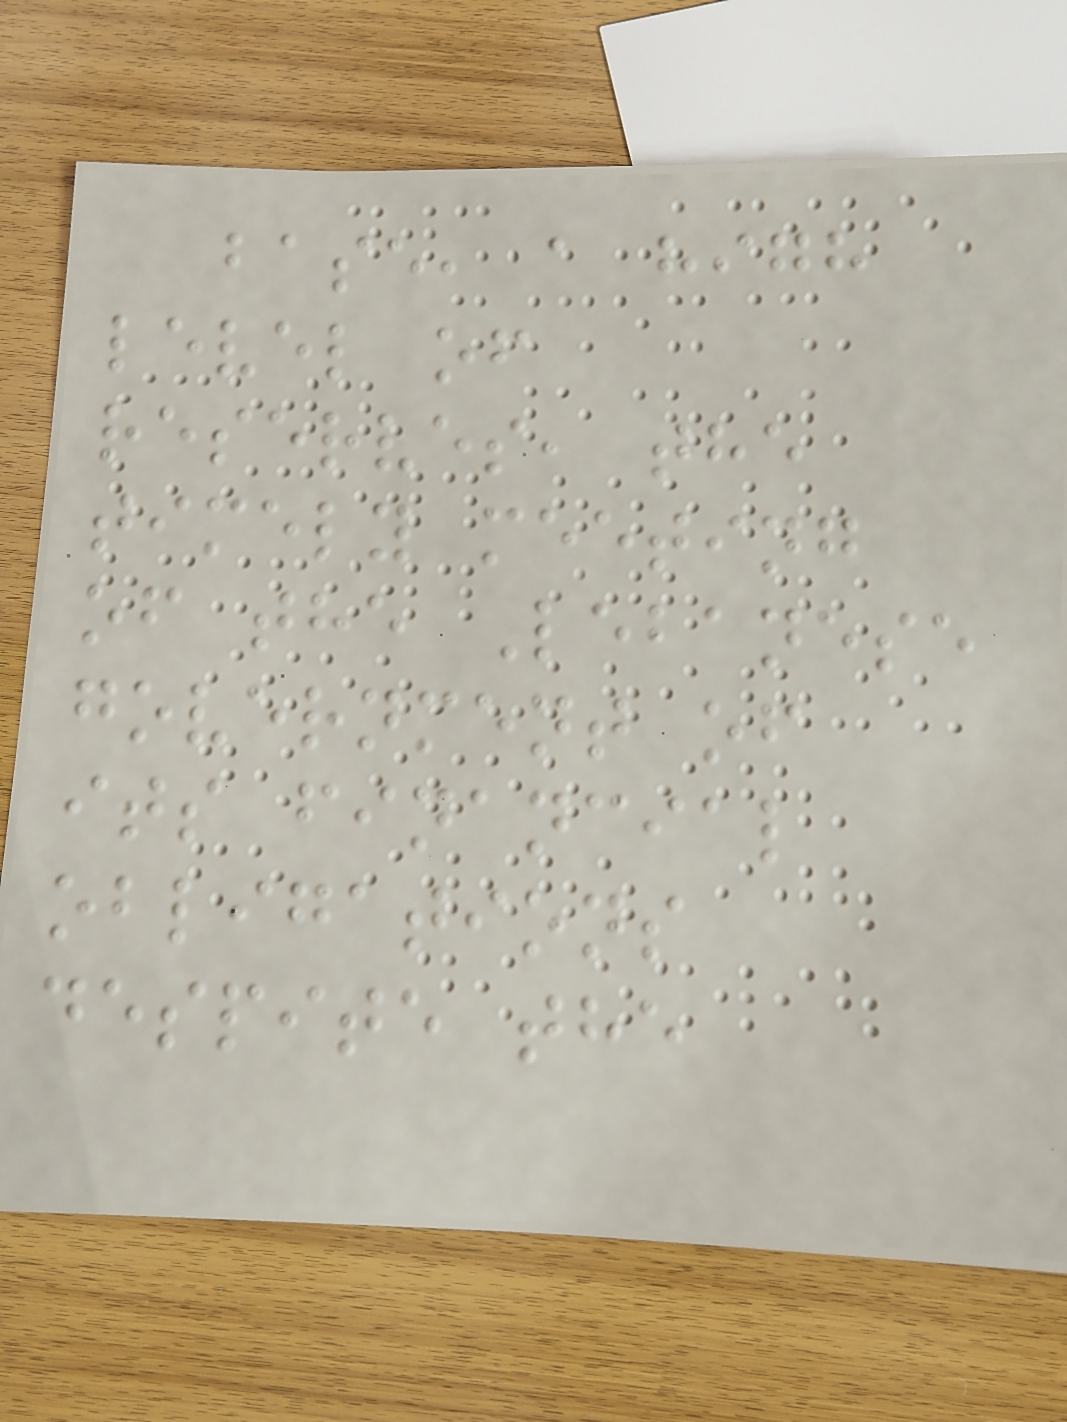base, a high
level of
reserves, the
timely meeting
of the Lebanese
government of
its financial
obligations
despite the
